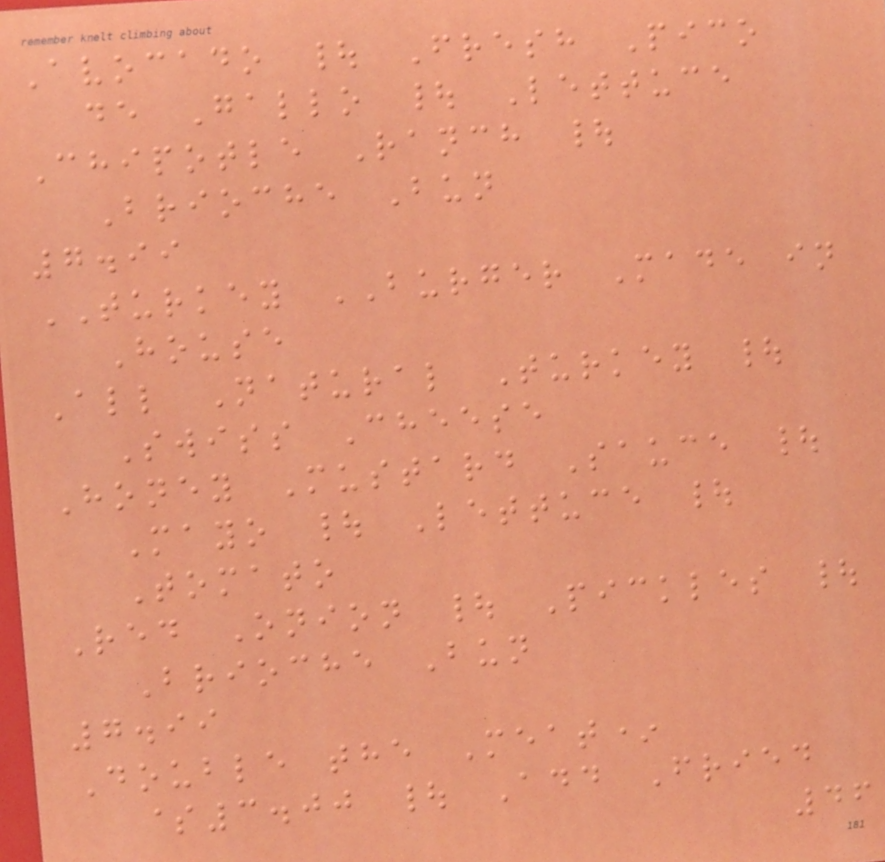Avocado | Fresh Pico
de Gallo | Lettuce
Chipotle Ranch |
Brioche Bun
7.99
TURKEY BURGER Made in
House
All Natural Turkey |
Swiss Cheese
Honey Mustard Sauce |
Mayo | Lettuce |
Tomato
Red Onion | Pickles |
Brioche Bun
7.99
Double the Meat*
$3.00 | Add Fried
46
